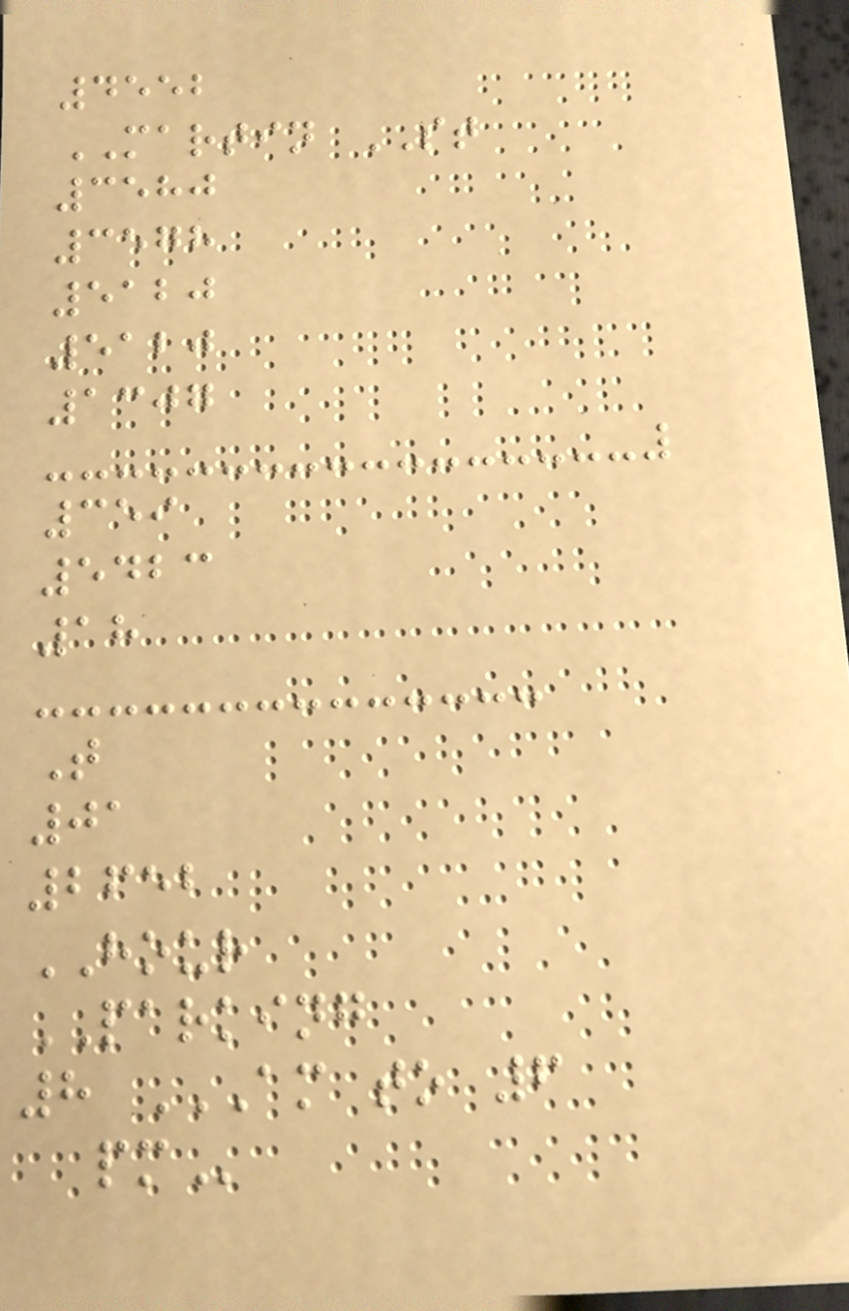4552
MARTIN ST
3580
3578
5120
5120
1307
359
5423
18
T
01
2652
HOUR
PARKING
8 AM TO 6
PM
